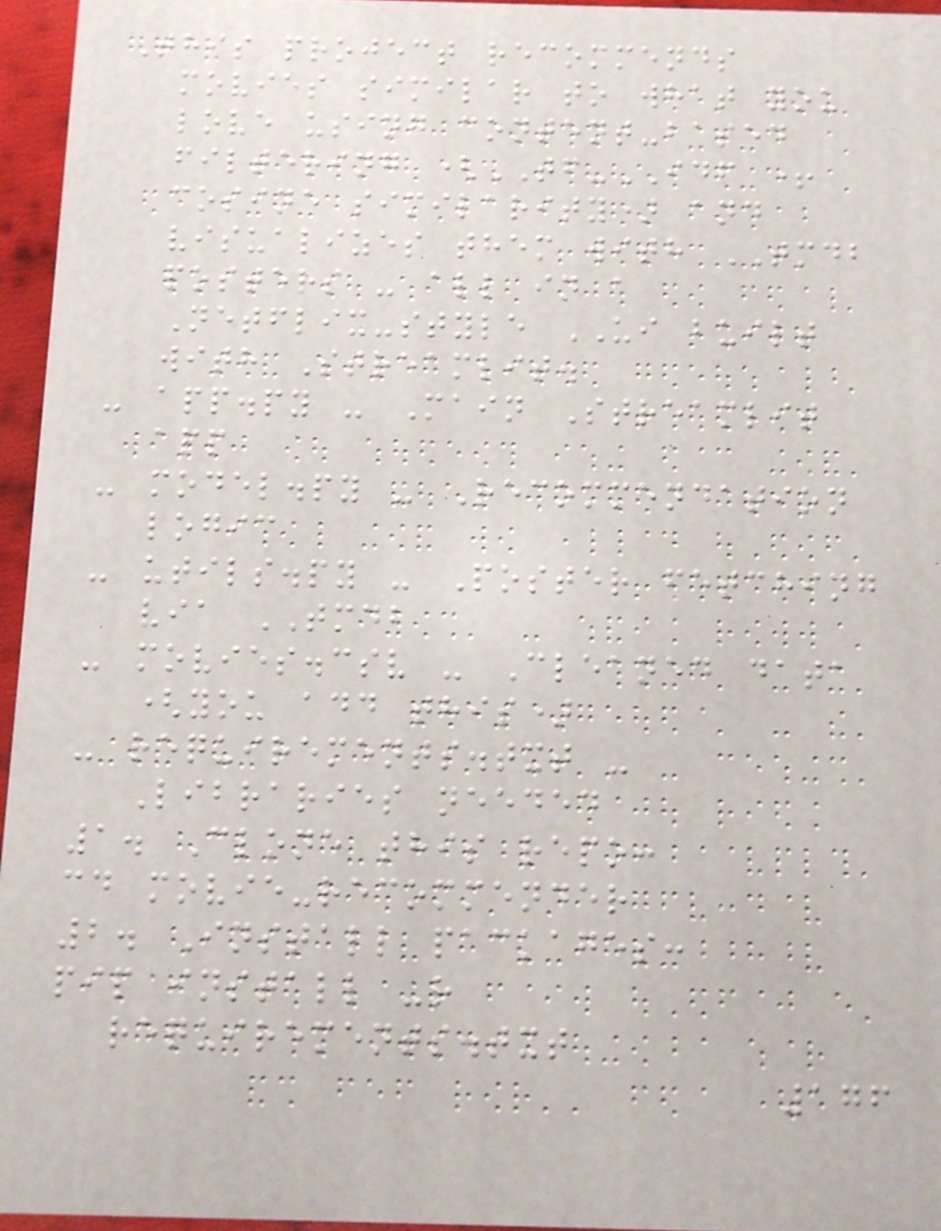This project recommends
movies similar to what you
love using content-based
filtering (TF-IDF +
cosine similarity) and
visualizes them with TMDB
posters - all in a
Netflix-style UI built
with Streamlit.
- app.py - Main Streamlit
app
- model.py - Recommendation
logic
- utils.py - Poster fetching
via TMDB
- movies.csv - Cleaned data
(you add this)
- requirements.txt -
Libraries needed
1. Clone this repo:
cd movie-recommender
2. Install packages:
pip install -r
requirements.txt
176
